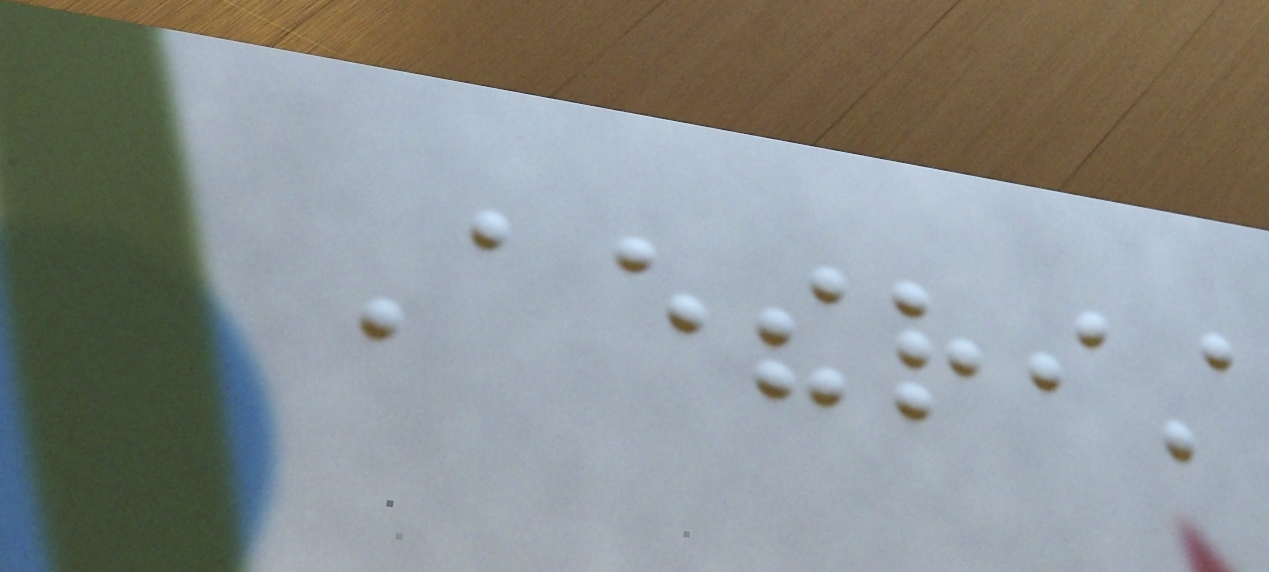Aetherist
